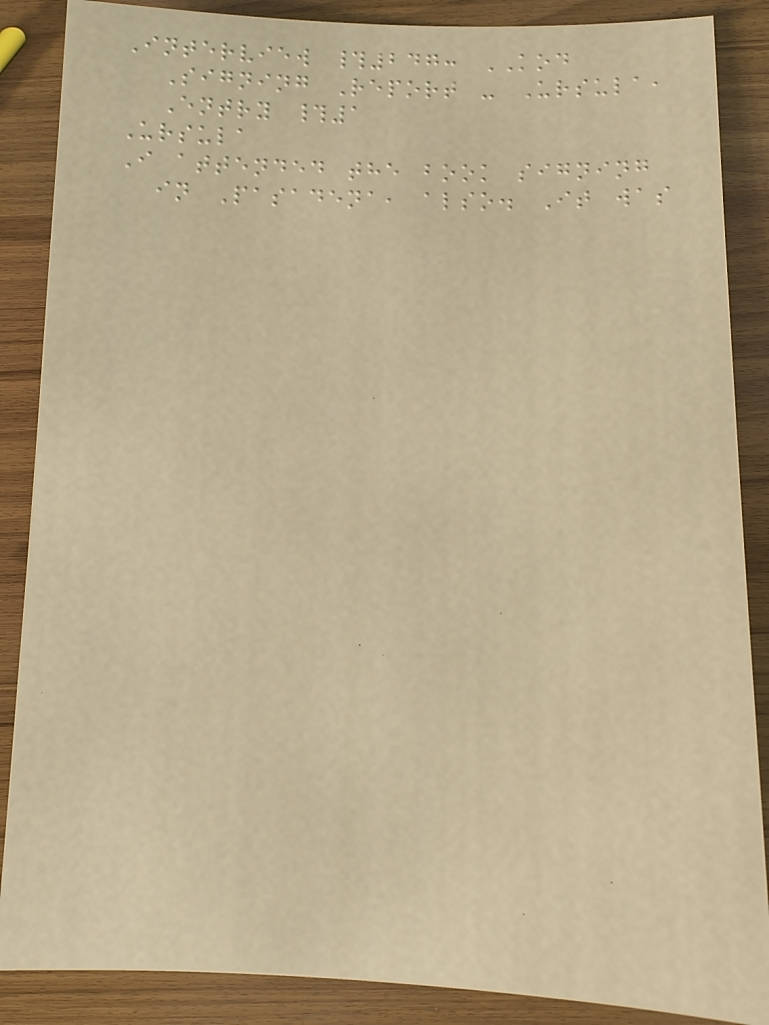Interview #247: KOD
Signing Report - Ursula,
Entry #1
Ursula
I attended the book signing
in Pasadena, also. It was
